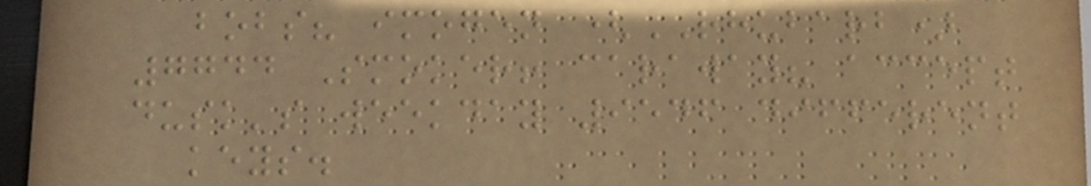bobs? imogen (RHUBARB)
7744 Smoker! caraway? accept
dusk's weekday 9546 different
keys.
